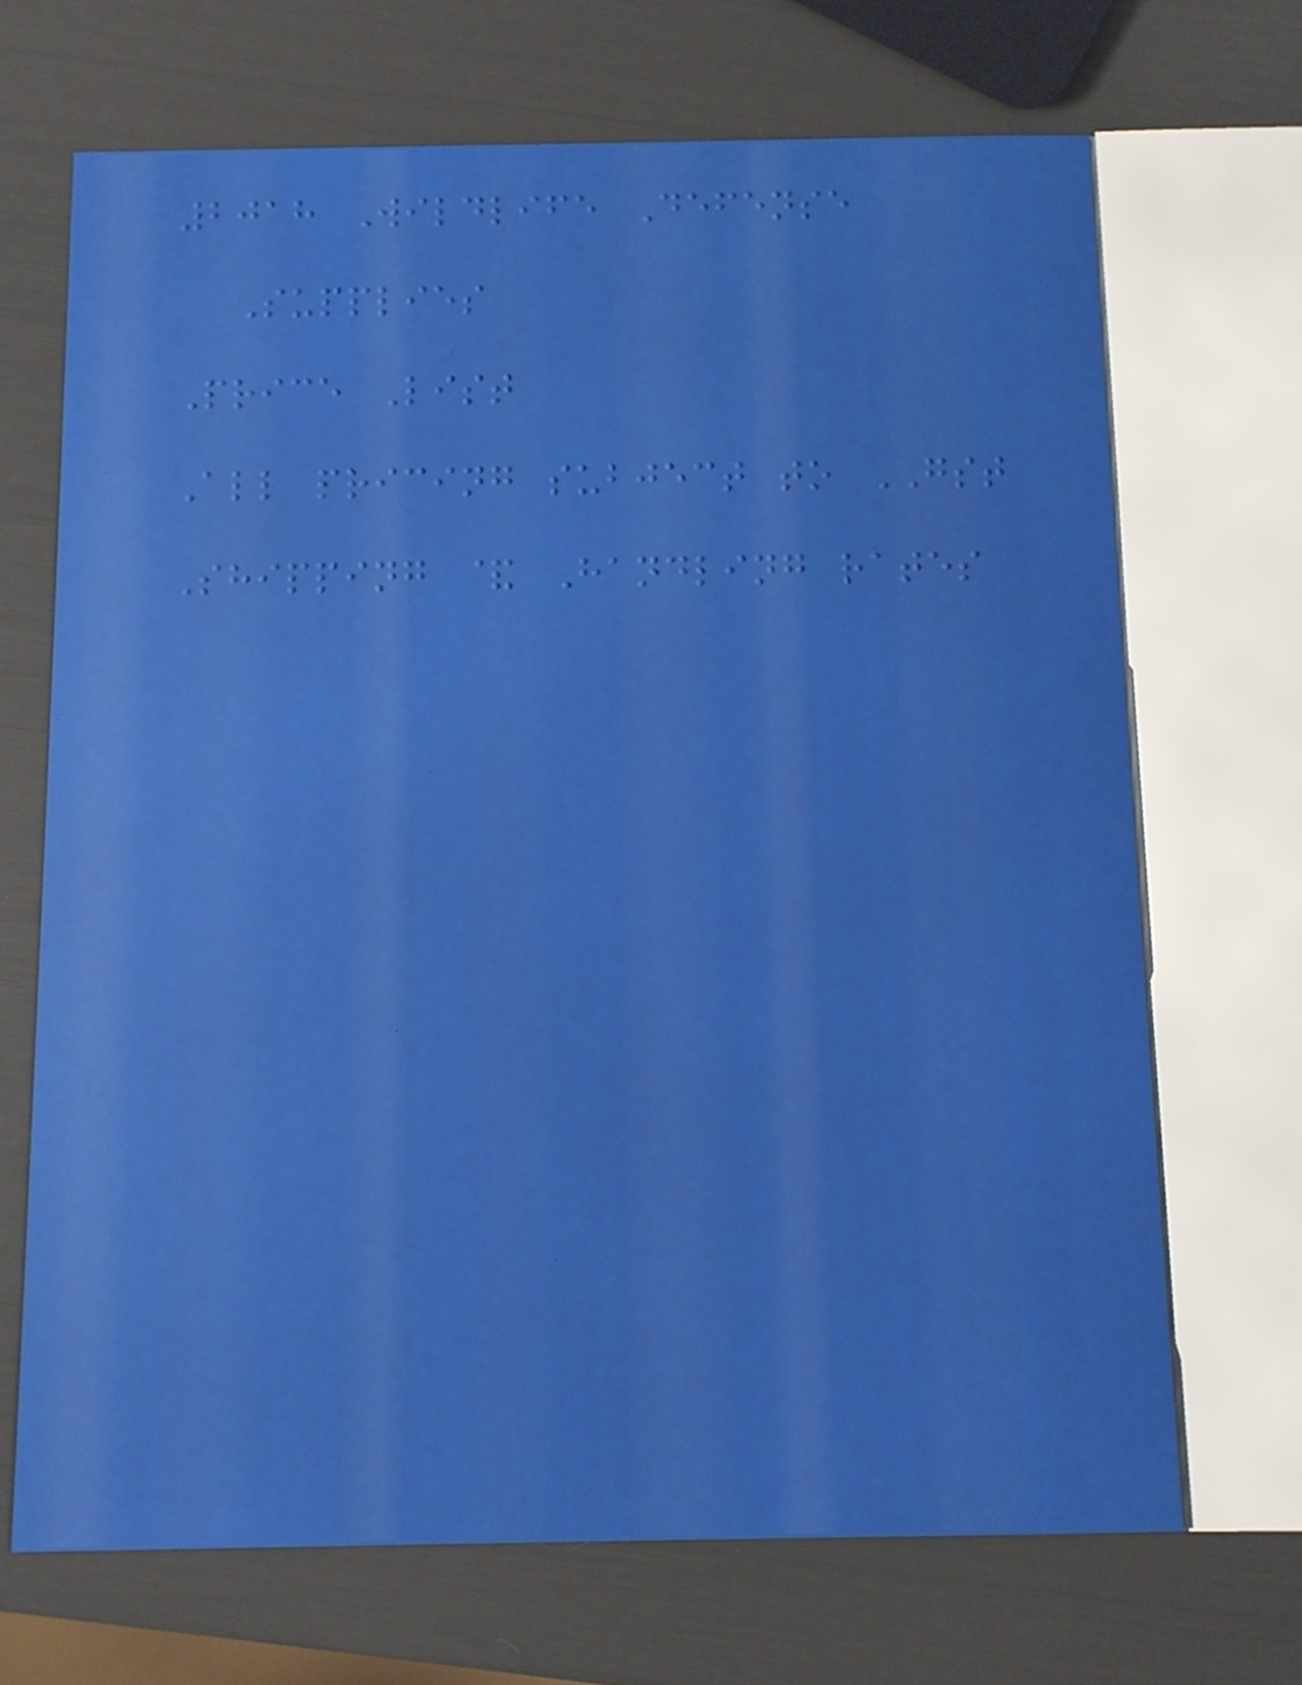2018 Wildlife Defense
Supplies
Price List
All pricing subject to GST
Shipping & Handling rates
